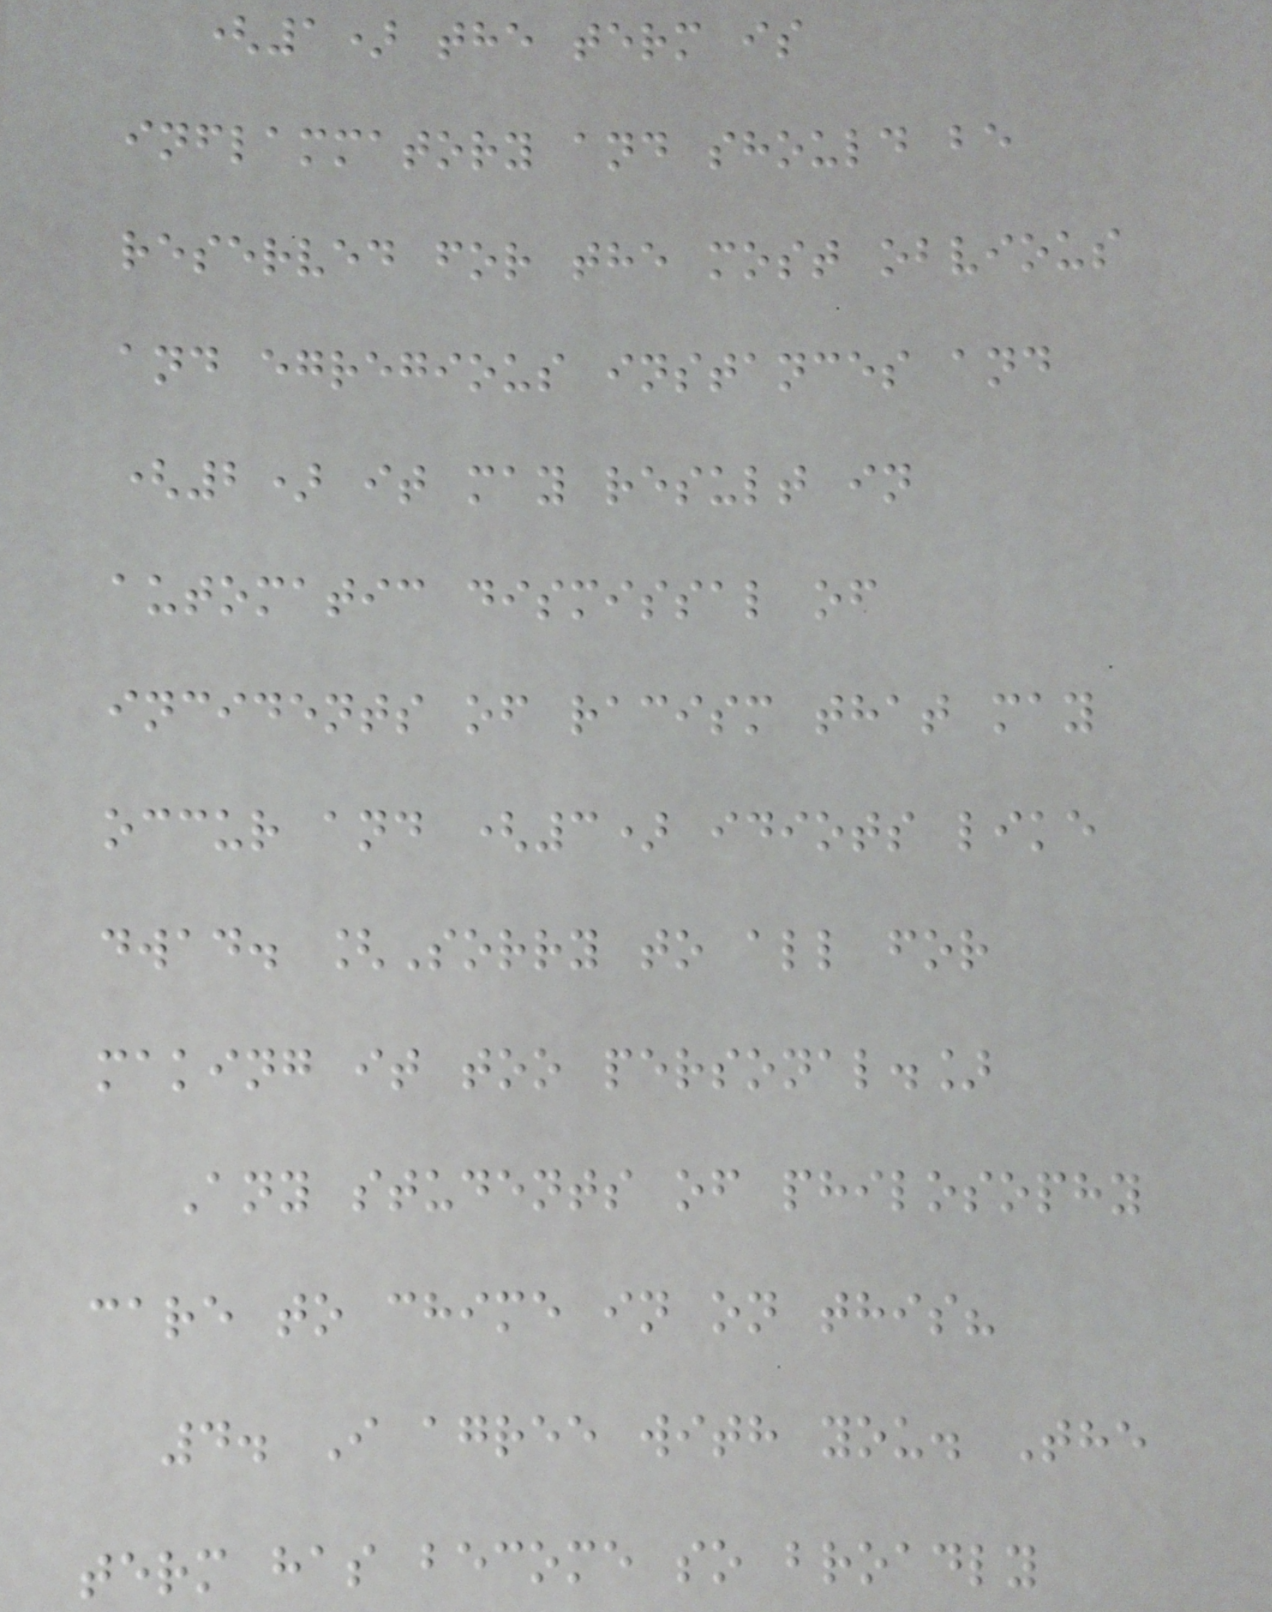(1) the term is
inflammatory and should be
reserved for the most obvious
and egregious instances and
(2) it may result in
automatic dismissal of
incidents of racism that may
occur and (3) idiots like
dwad. [Sorry to all for
making it too personal.]
Any students of philosophy
care to chime in on this?
4. I agree with you. The
term has become so broadly
